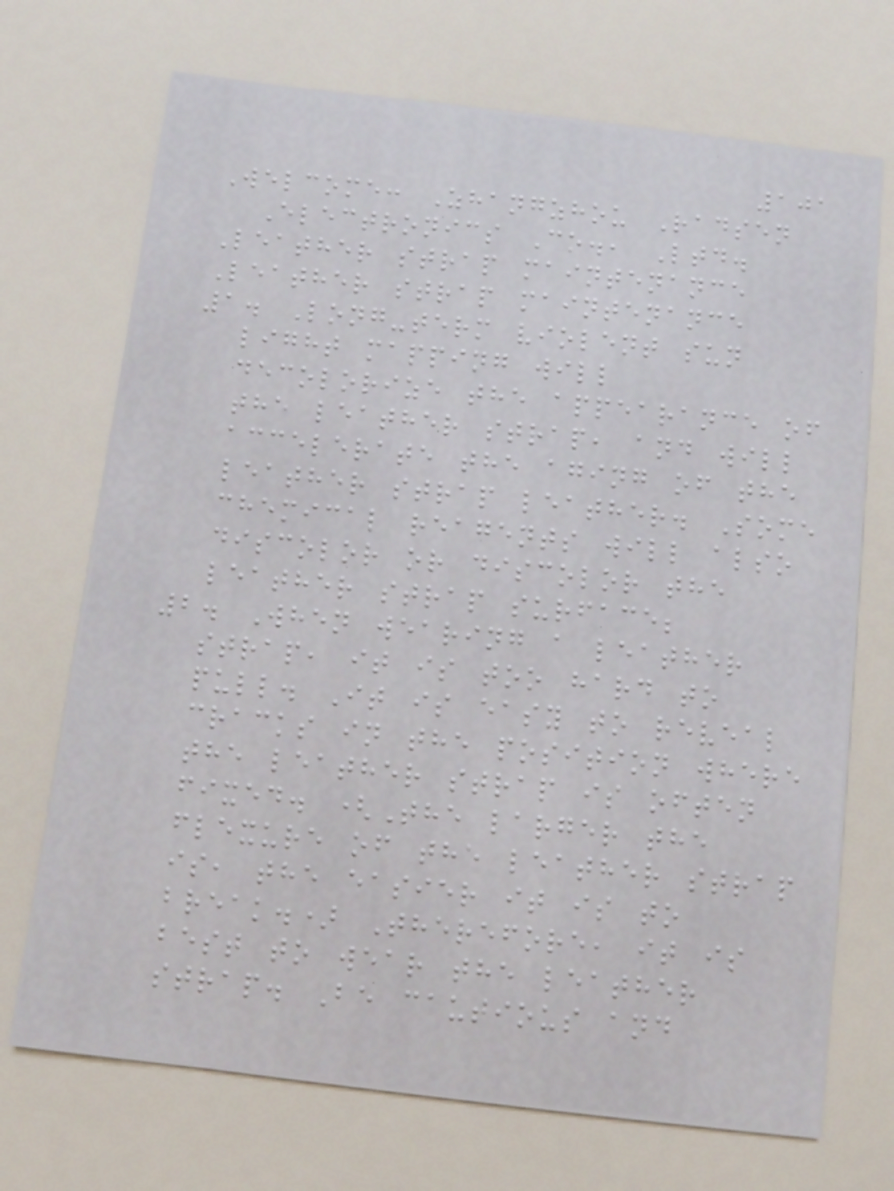101
Welcome: Zhangzhou Radsen
Electronics Co., Ltd.
Leather strap maintenance
Leather strap maintenance
1. Long-term violent sun
light mapping will
decolorize the appearance of
the leather strap, and will
accelerate the aging of the
leather strap leather. Some
chemical reagents will also
discolor or discolor the
leather strap surface;
2. When wearing a leather
strap, it is too hard to
pull. It is easy to reveal
cracks in the position where
the leather strap is often
fixed. (The larger the
flexure of the leather strap
is, the easier it is to
break.) Therefore, it is
best to wear the leather
strap. Be cautious and
